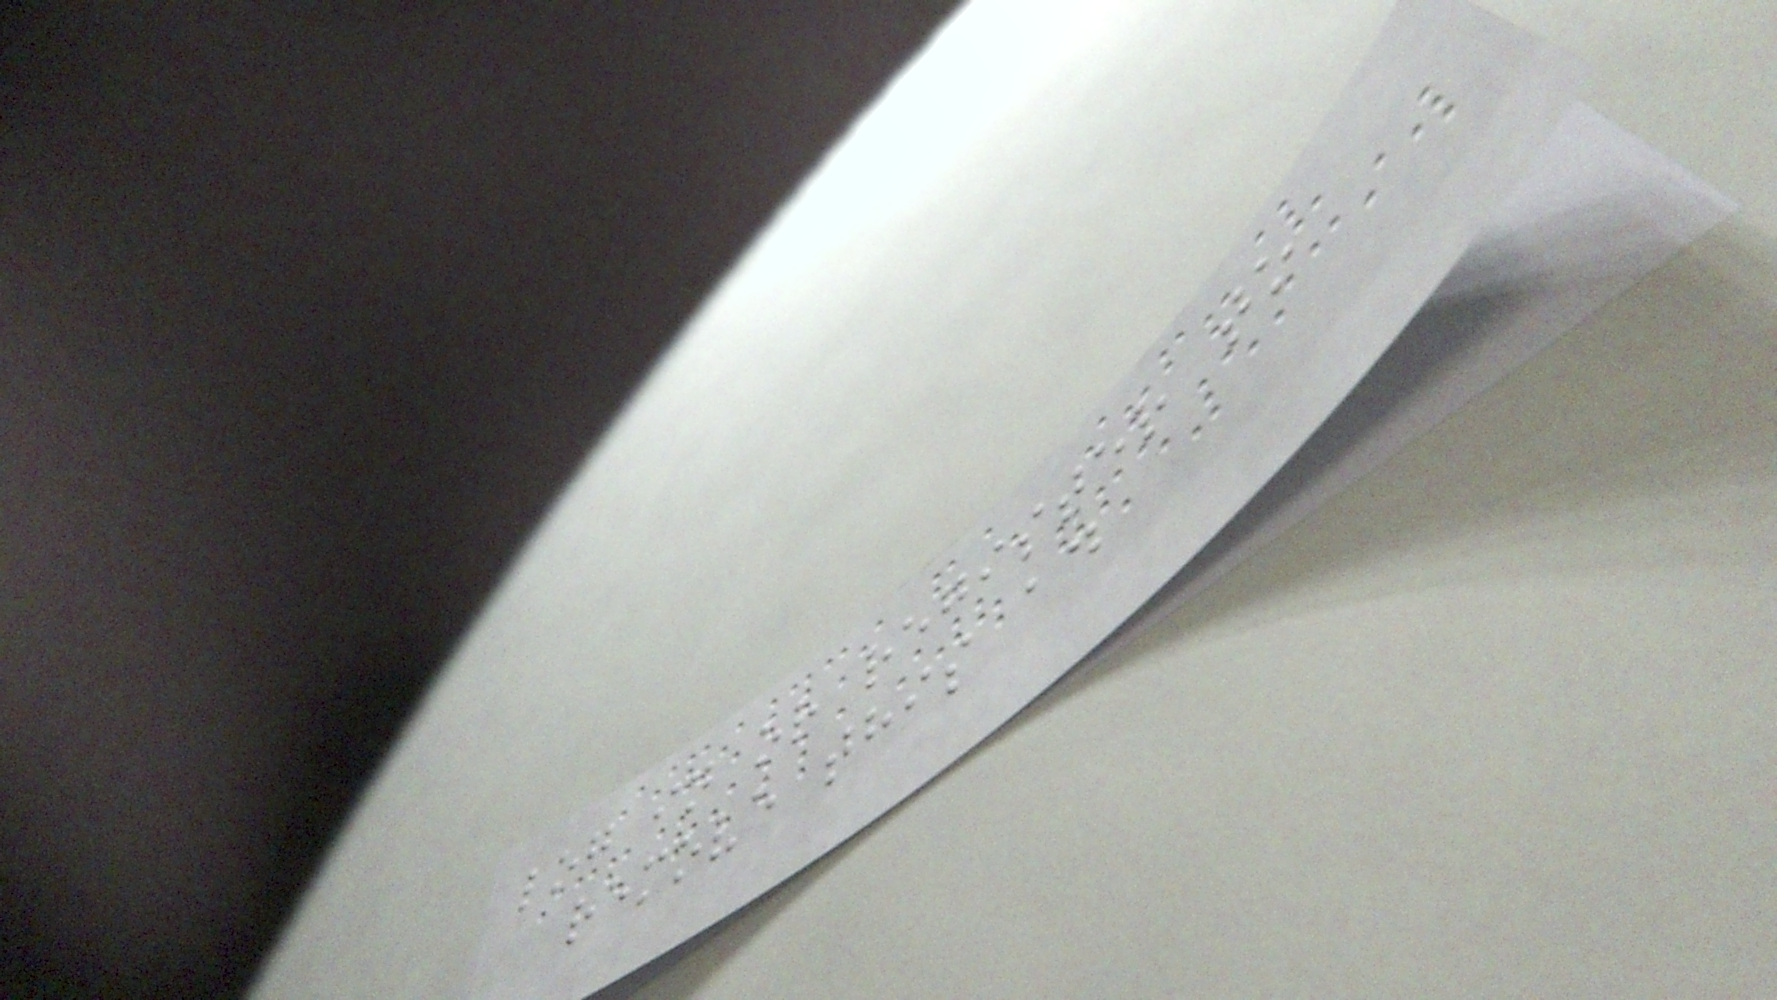log in or register to
remove this ad
